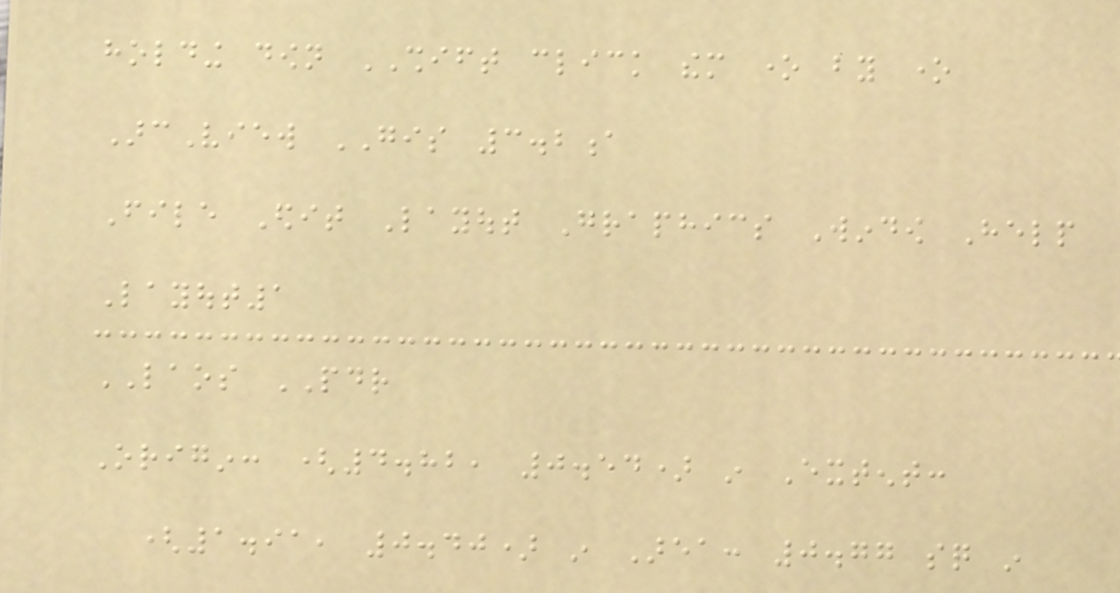holding down SHIFT click them one by one
ArcView GIS 3.2a
File Edit Layout Graphics Window Help
Layout1
LAOS PDR
Origin: (4.82, 0.54) in Extent:
(1.91, 0.40) in Area: 0.77 sq in
